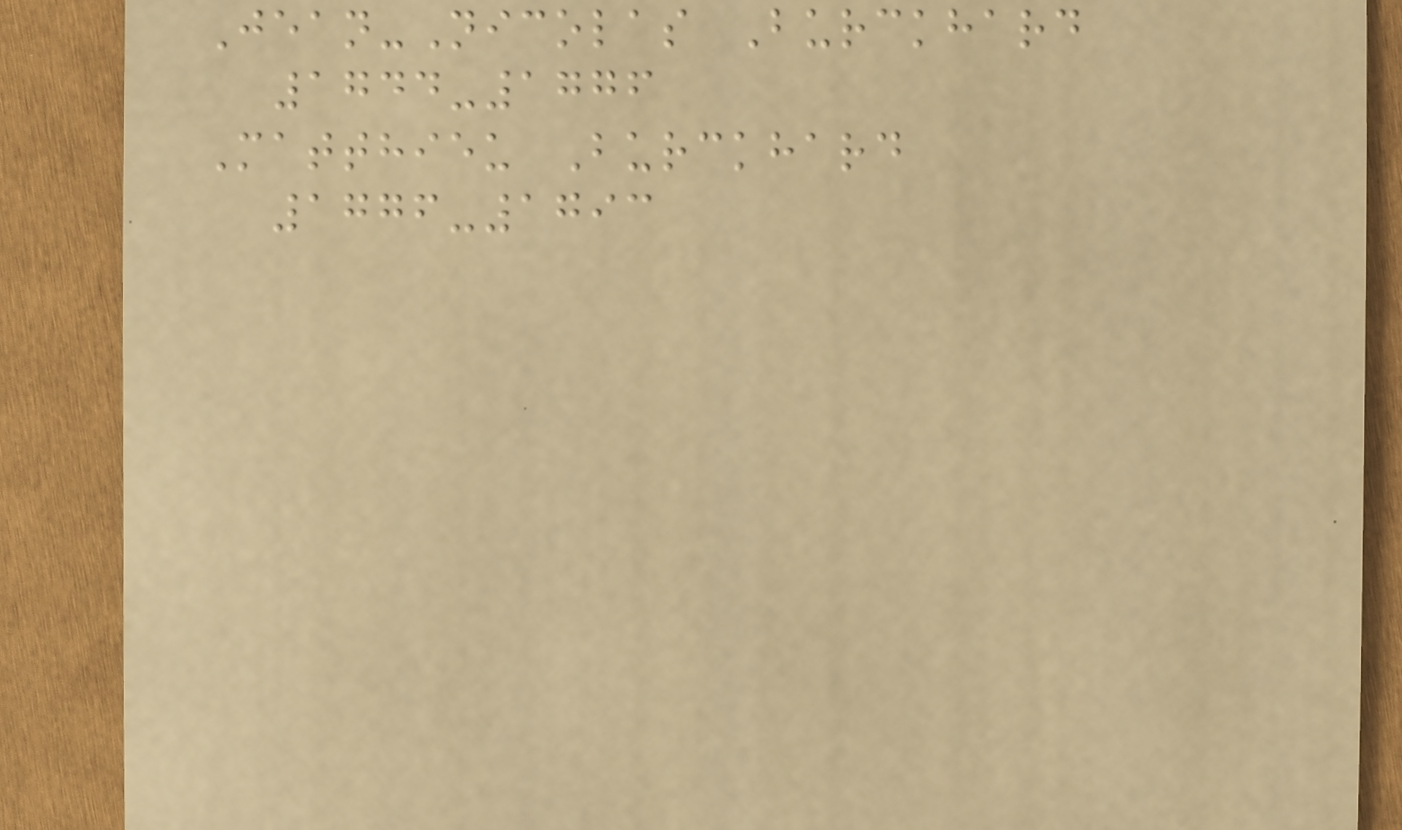Jean-Nicolas Burckhard
1744-1776
Matthieu Burckhard
1776-1793
